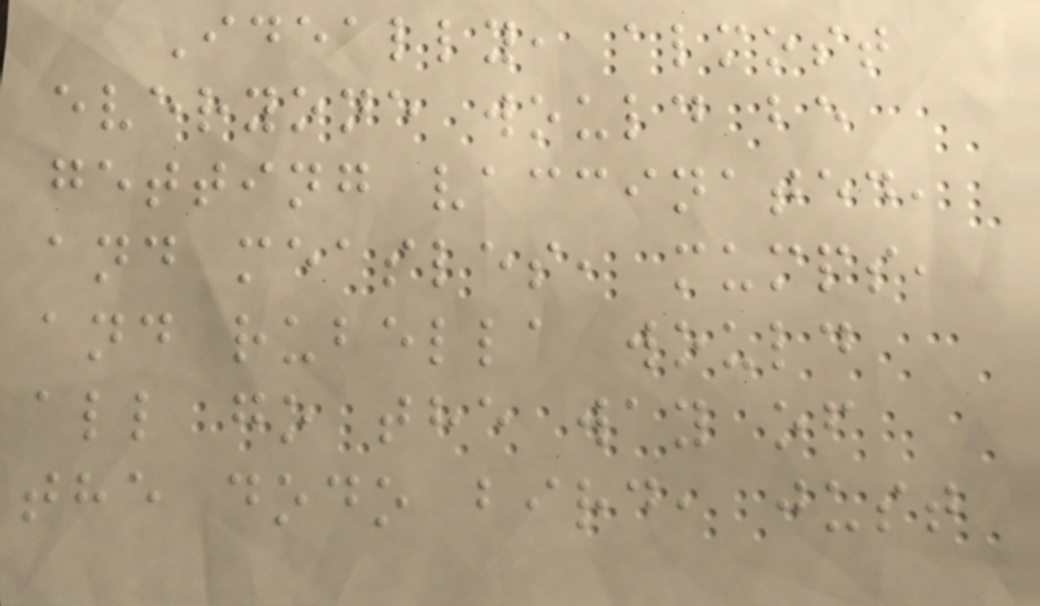Ideally, almost
everyone would be
getting vaccinated,
and measles, mumps,
and rubella would
all go the way of
the dodo bird, just
